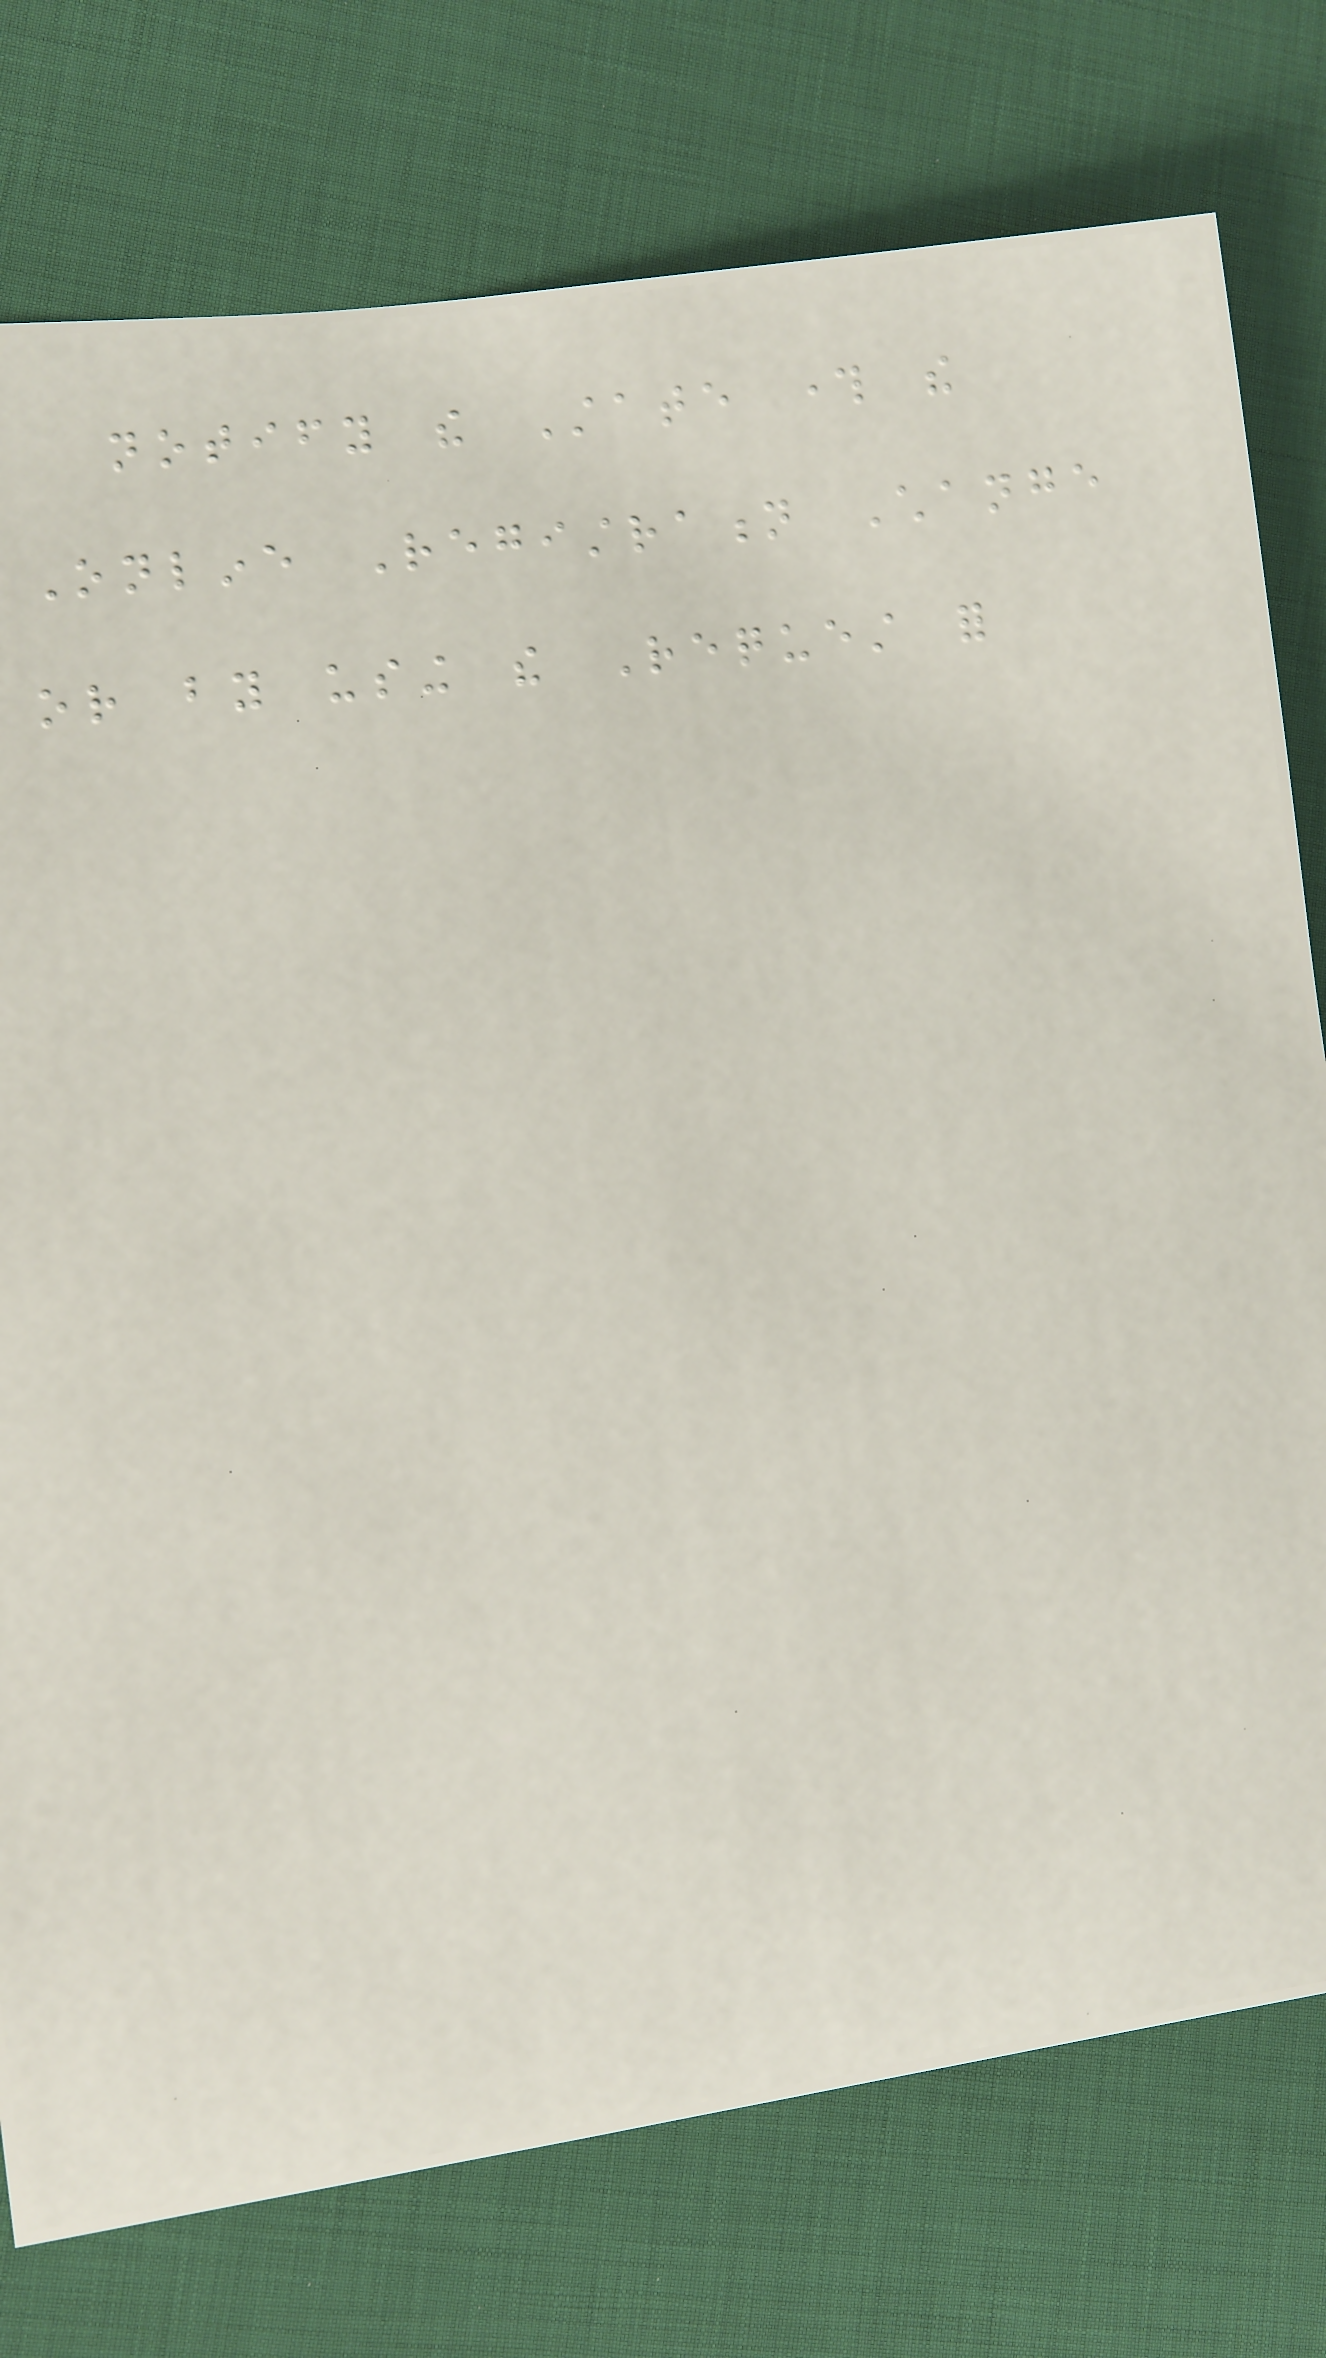notify the State through the
Online Registration Change
or by using the Request for
